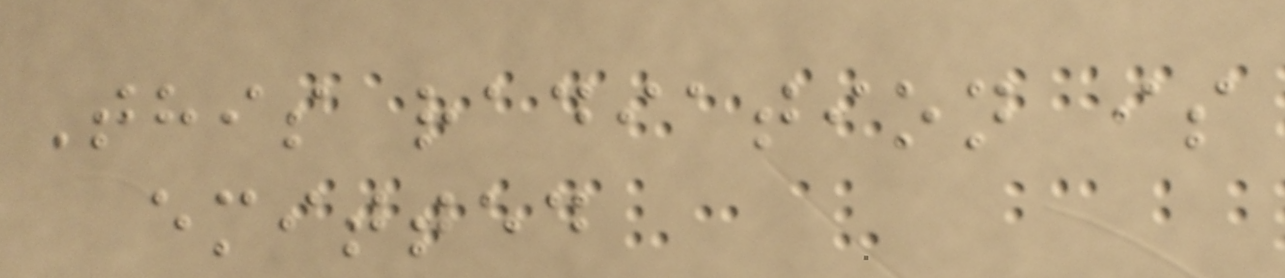This radiation is
emitted
